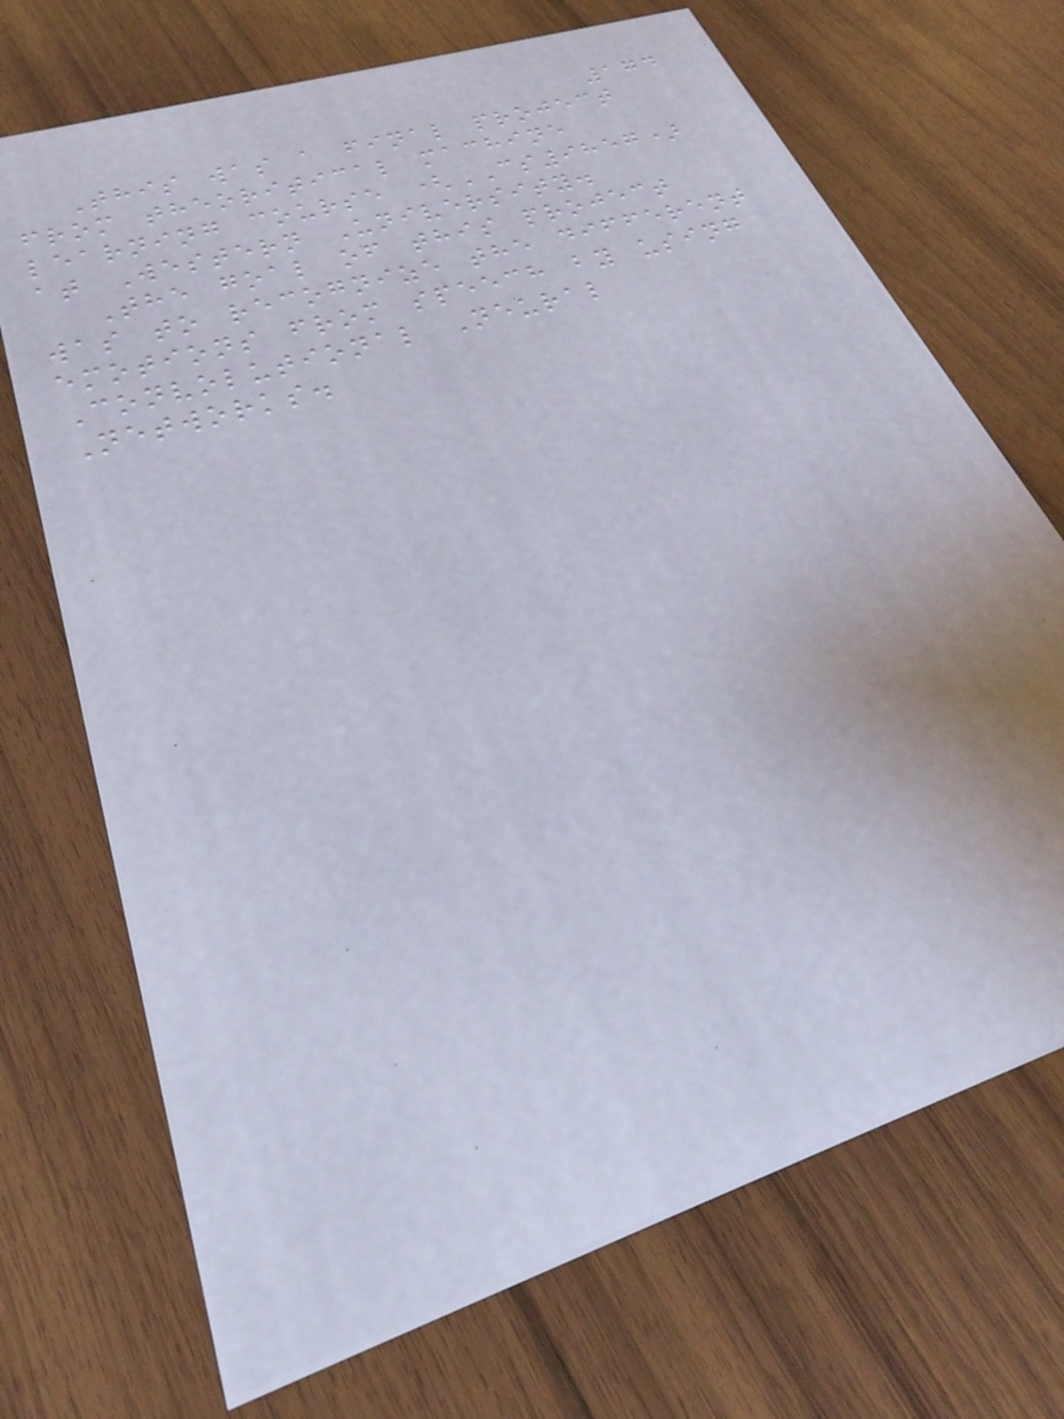174
This was a final project
from theoritical machine
learning course (CS9857)
at Western University.
The goal of this project
was to recognize the different
emotions from speech by using
Convolutional Neural
Networks.
